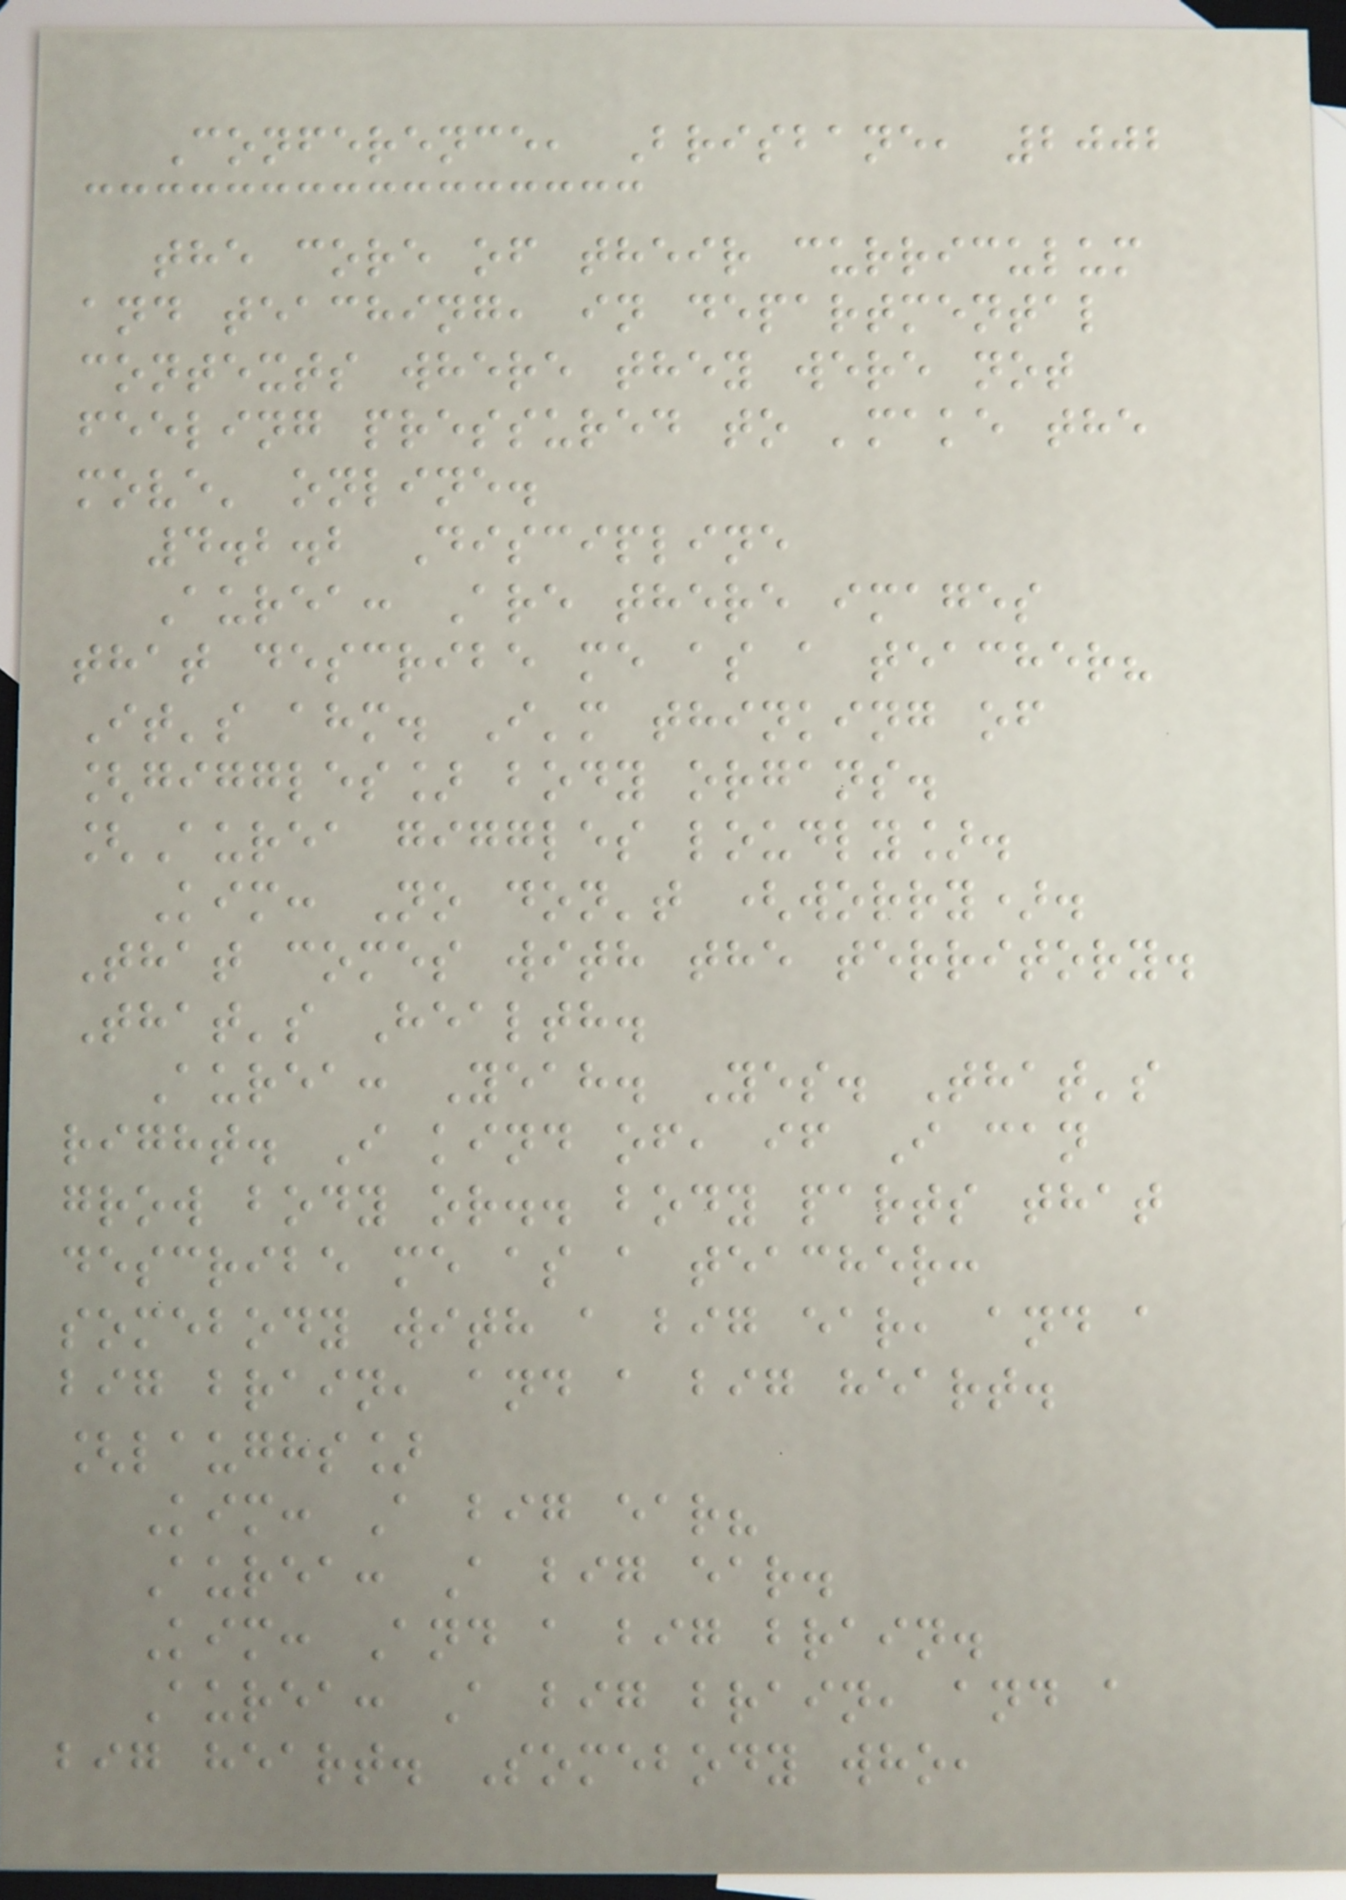Conference, Brisbane, 2002
the core of their curriculum
and teaching, in departmental
contexts where they were not
feeling pressured to 'make the
move' online.
4.2.2 Discipline
Aurea: Are there images
that describe me as a teacher?
It's ahm. I'm thinking of
[giggles] body organs.
[Aurea giggles loudly].
Kim: No don't (worry).
That comes with the territory.
That's Health.
Aurea: Yeah. Yes. That's
right. I kind of, if I can
grow body or.. body parts that
describe me as a teacher:
somebody with a big ear, and a
big brain, and a big heart.
[laughs]
Kim: A big ear?
Aurea: A big ear.
Kim: And a big brain.
Aurea: A big brain, and a
big heart. Somebody who,
